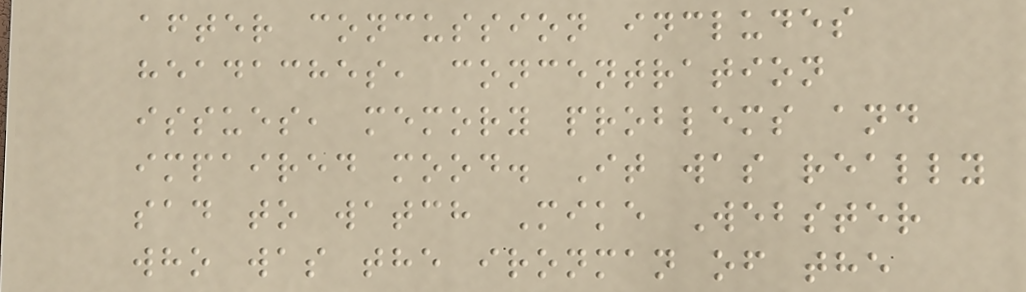after concussion includes
headaches, concentration
issues, memory problems and
impaired mood. It was really
sad to watch Mike Webster
who was the ironman of the
